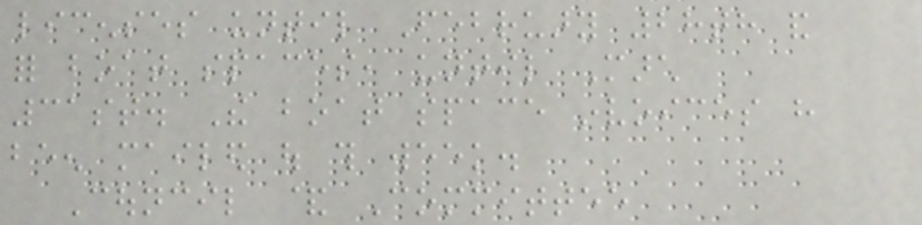licenses until February 28th and
for boat spaces, until March
31st. The boat space invoices have
been mailed out this week.
Council & Committee
